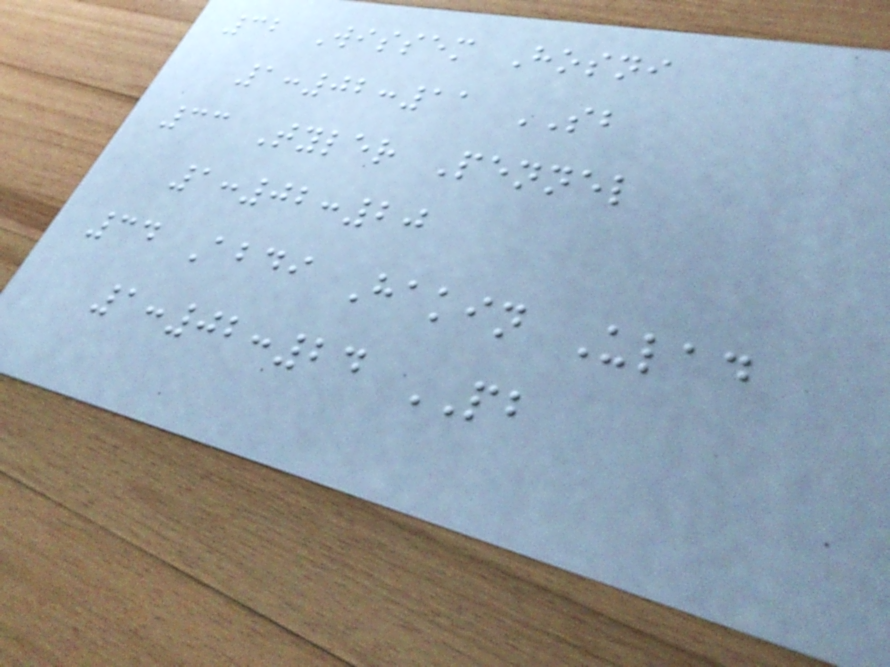32 Wissem Hosni
1:02:11 SB
33 Tyler Pennel
1:02:20
34 Abdi Hakin Ulad
1:02:24 PB
